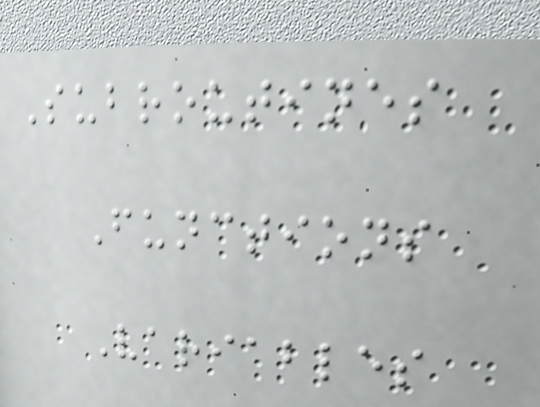Subroutines
Functions
Variables
